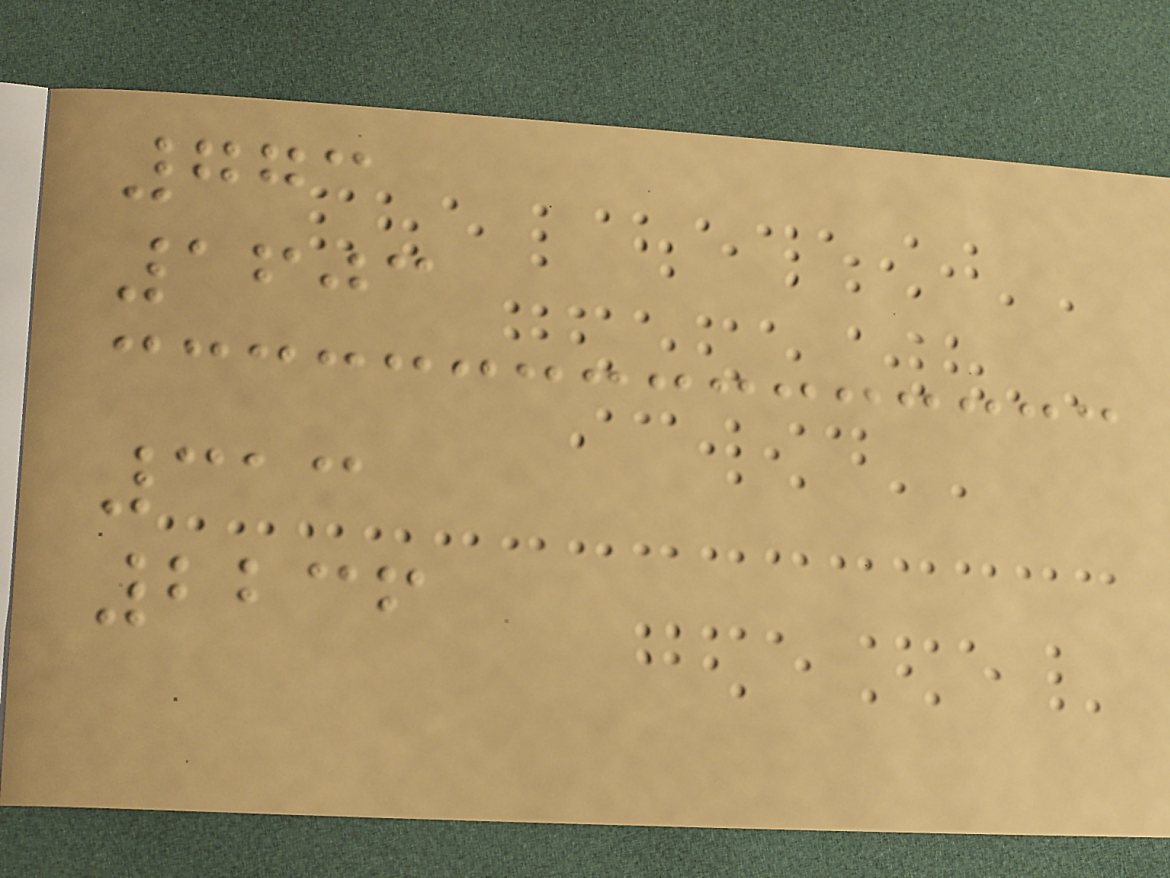773
1603
313
2236
